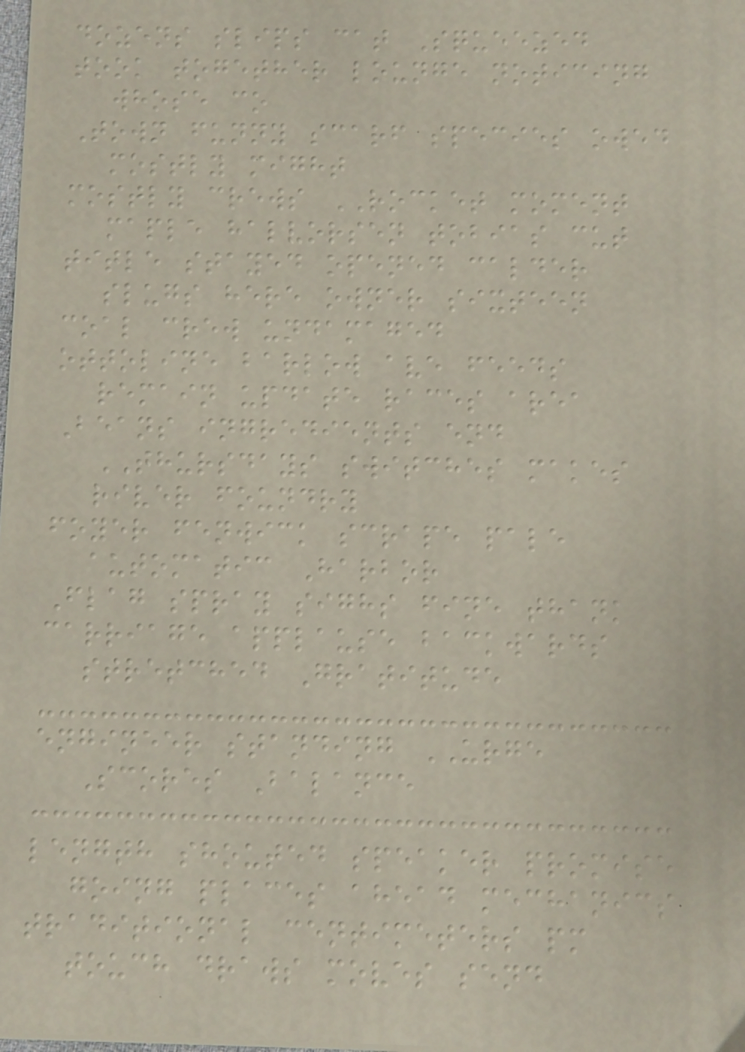dozens slips cat Squeezed
took together lounge noticing
whose co
Town funny scarf species owed
mostly might
mostly crews ROCKET moment
maple halvorsen tobias cut
title stayed opened calder
slugs here owner sixteen
coal crew undamaged
ottoline barlow ave feeds
remain update races area
Beans ingredients end
THURSDAYS switches makes
river foundry
foyer fenwick scrape pale
automatic Harbor
Flag spray sighs fine thank
carriage applause backwards
stretched Gratitude
engineer standing URGE
Scores Balance
length shouted speaker promise
going places ahead mechanics
traditional centimeters pm
touch draws moves send
